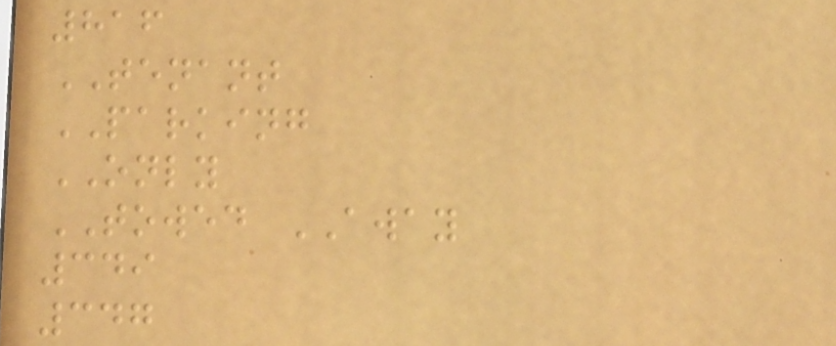816
TENANT
PARKING
ONLY
TOWED AWAY
349
347
